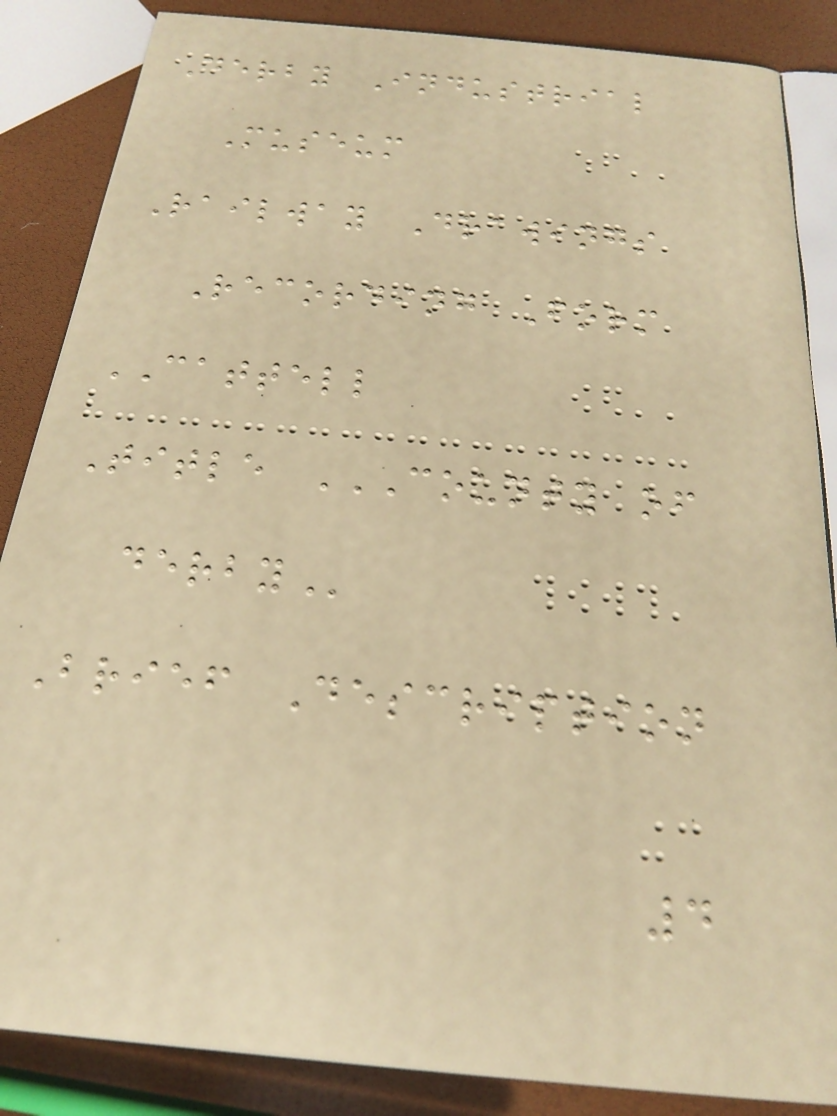Derby Industrial
Museum
Railway Drawings
Recording Form
CATTELL
Title COUNTY OF
DERBY
Brief Description
4
